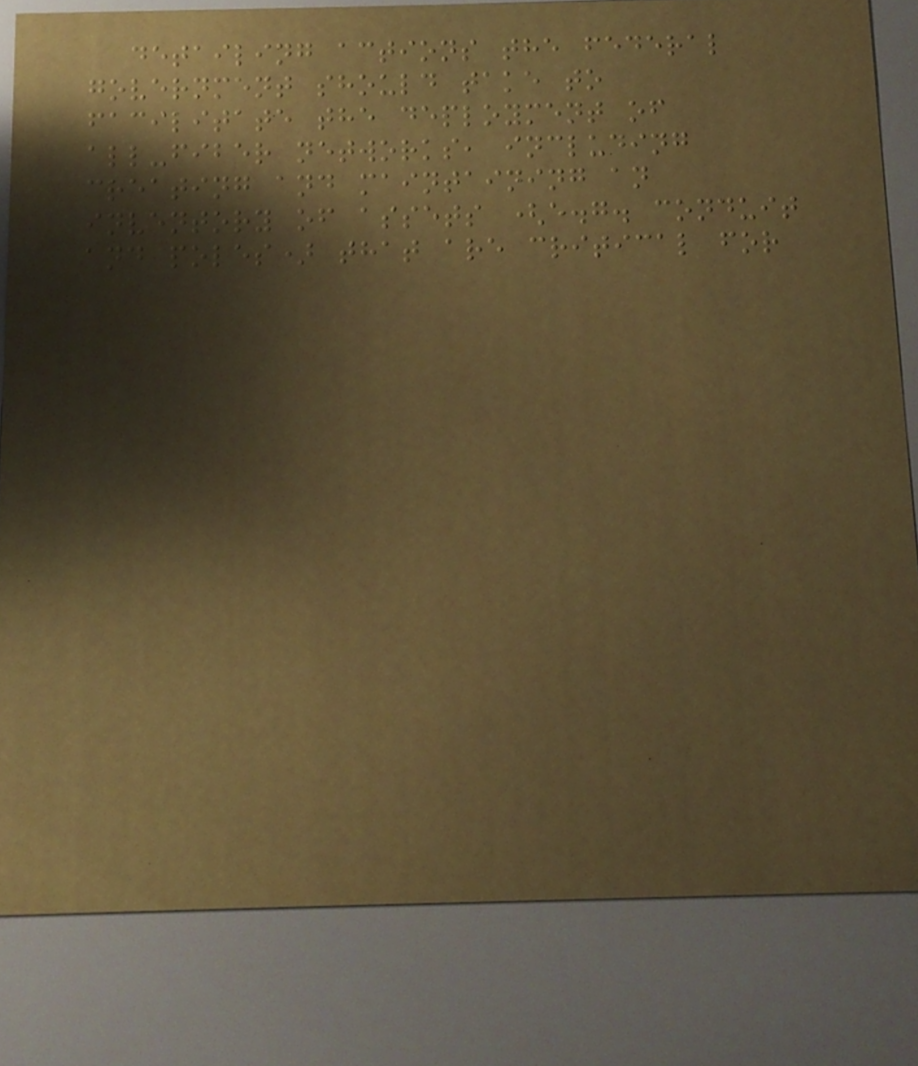detailing actions the federal
government should take to
facilitate the deployment of
all-fiber networks, including
creating and maintaining an
inventory of assets (e.g. conduit
and poles) that are critical for
